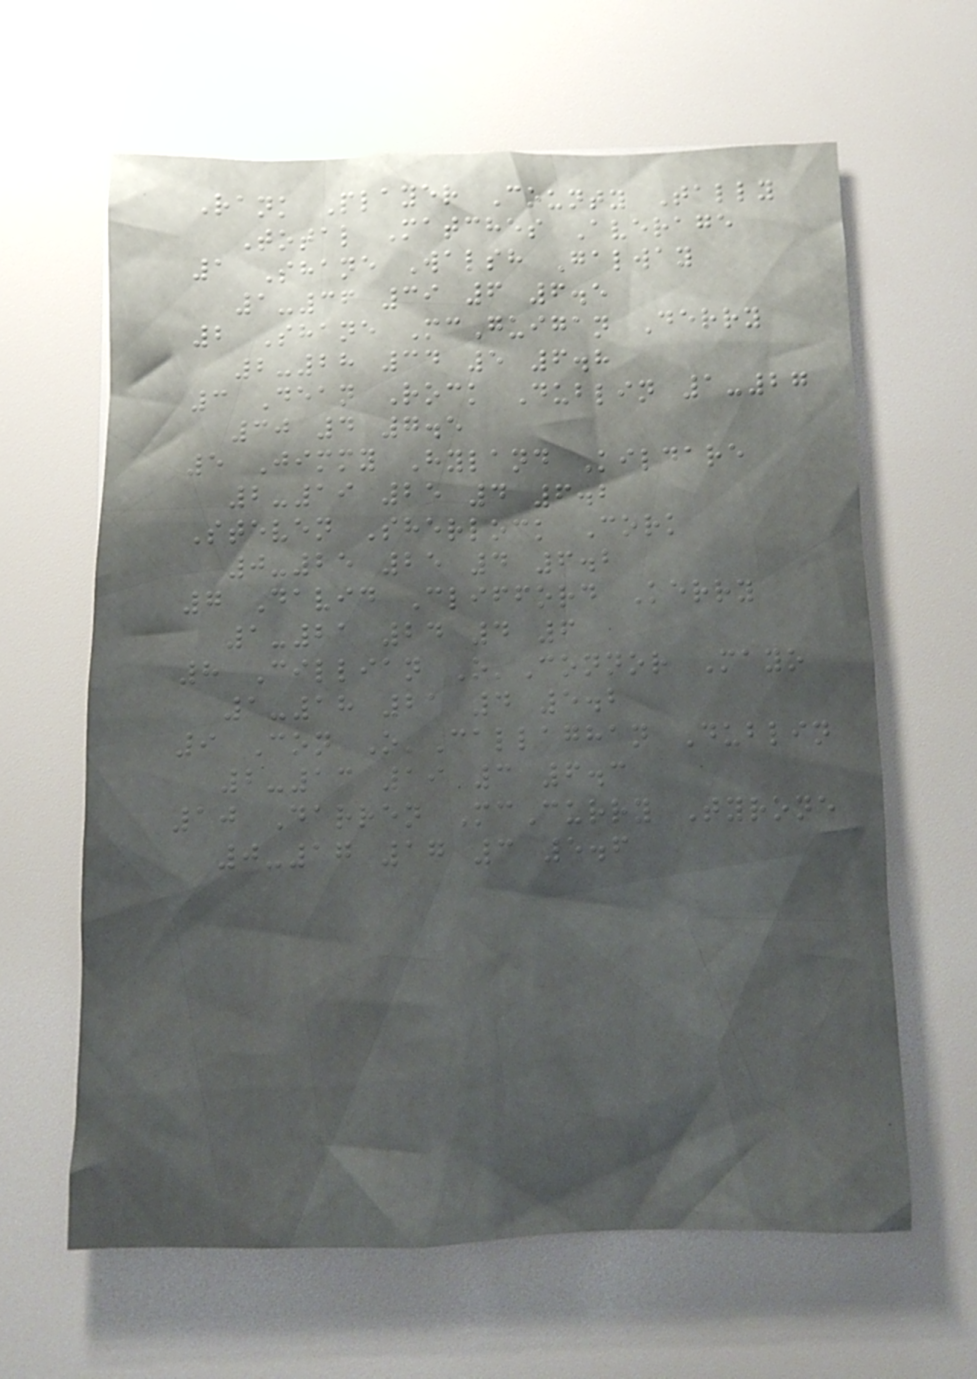Rank Player County Tally
Total Matches Average
1 Shane Walsh Galway
1-36 39 6 6.5
2 Shane McGuigan Derry
2-28 34 5 6.8
3 Dean Rock Dublin 1-27
30 4 7.5
5 Jimmy Hyland Kildare
2-19 25 4 6.2
Steven Sherlock Cork
0-25 25 4 6.2
7 David Clifford Kerry
1-21 24 4 6
8 Cillian O'Connor Mayo
1-18 21 4 5.2
9 Con O'Callaghan Dublin
2-13 19 3 6.3
10 Darren McCurry Tyrone
0-17 17 3 5.6
